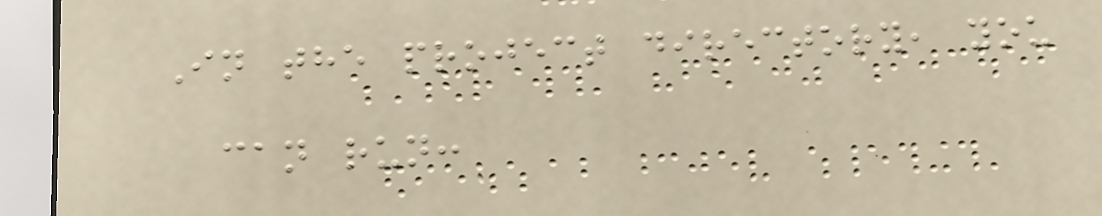In the project directory, you
can run:
